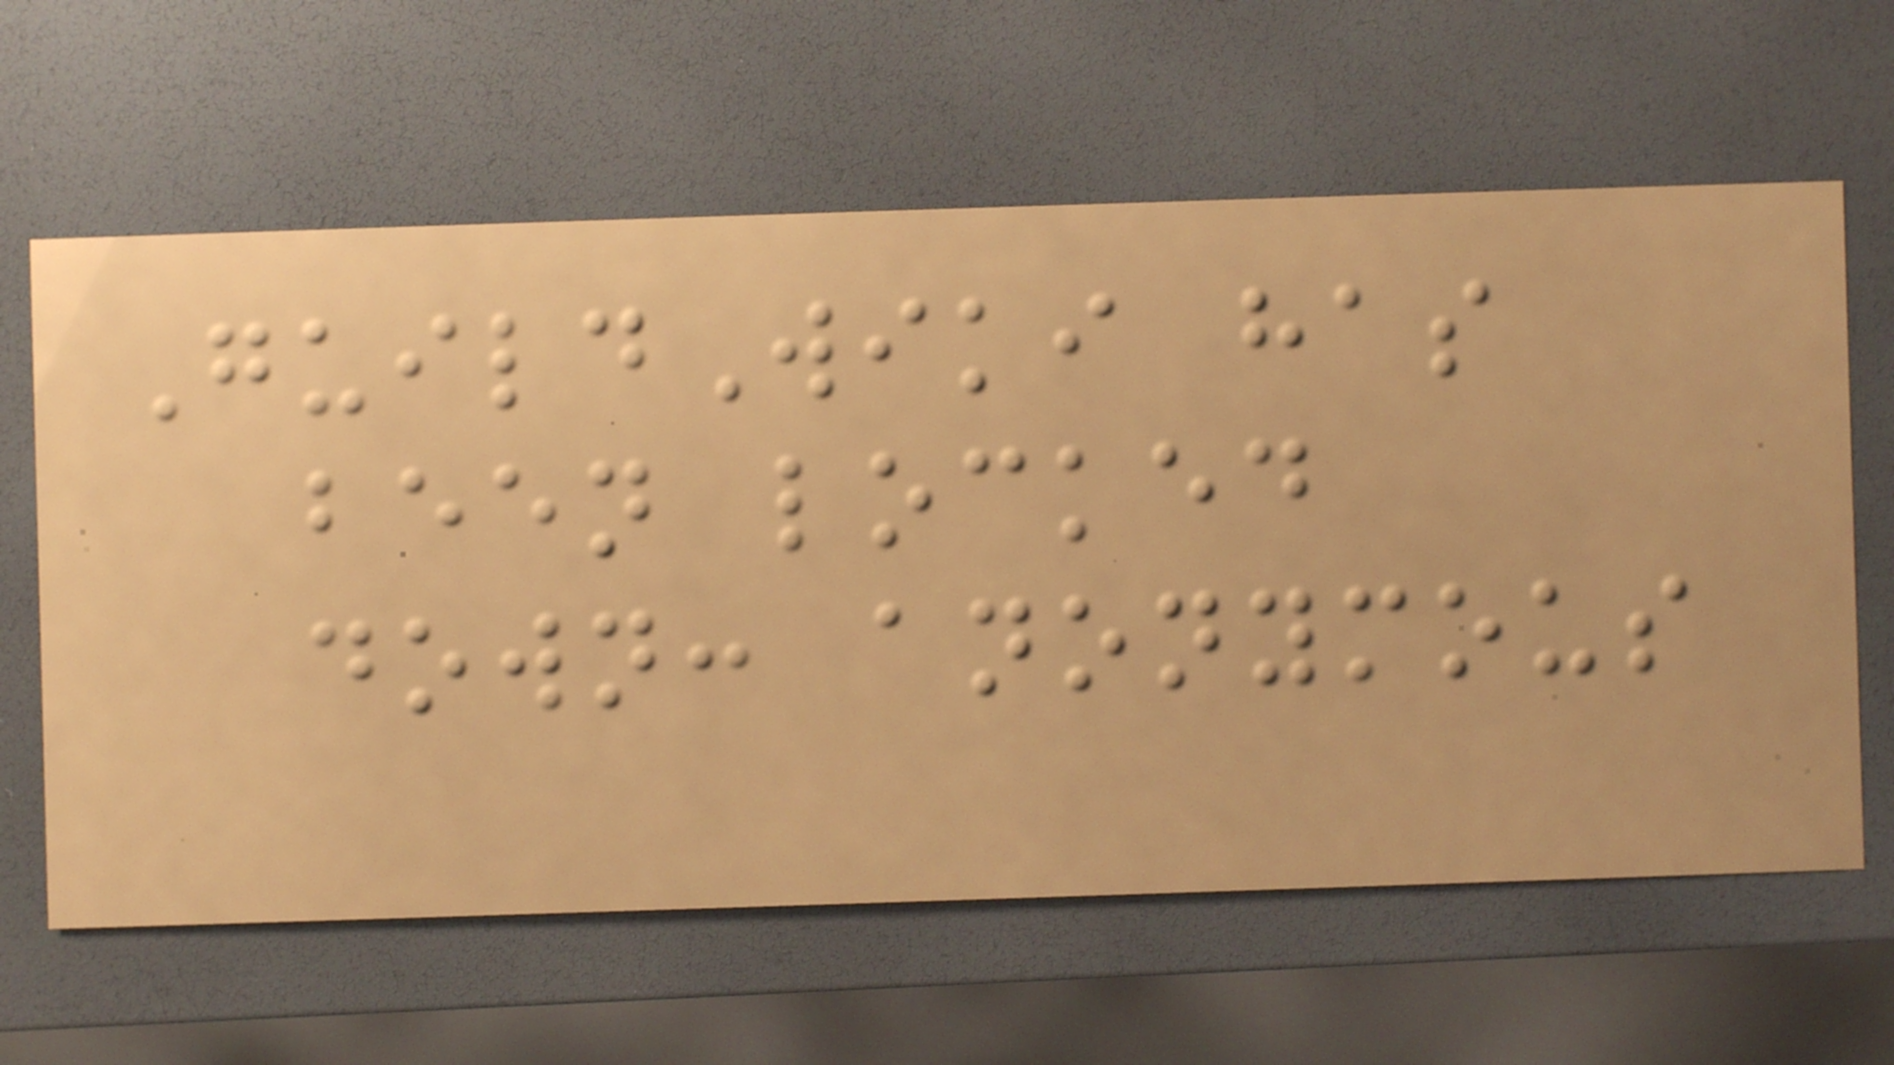GuildWiki has
been locked
down: anonymous
